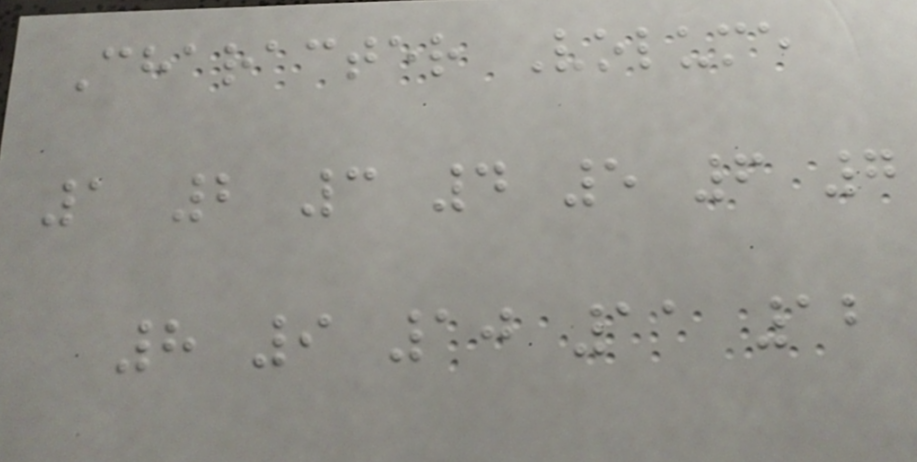Character Volume
1 2 3 4 5 6 7
8 9 10 11 12
